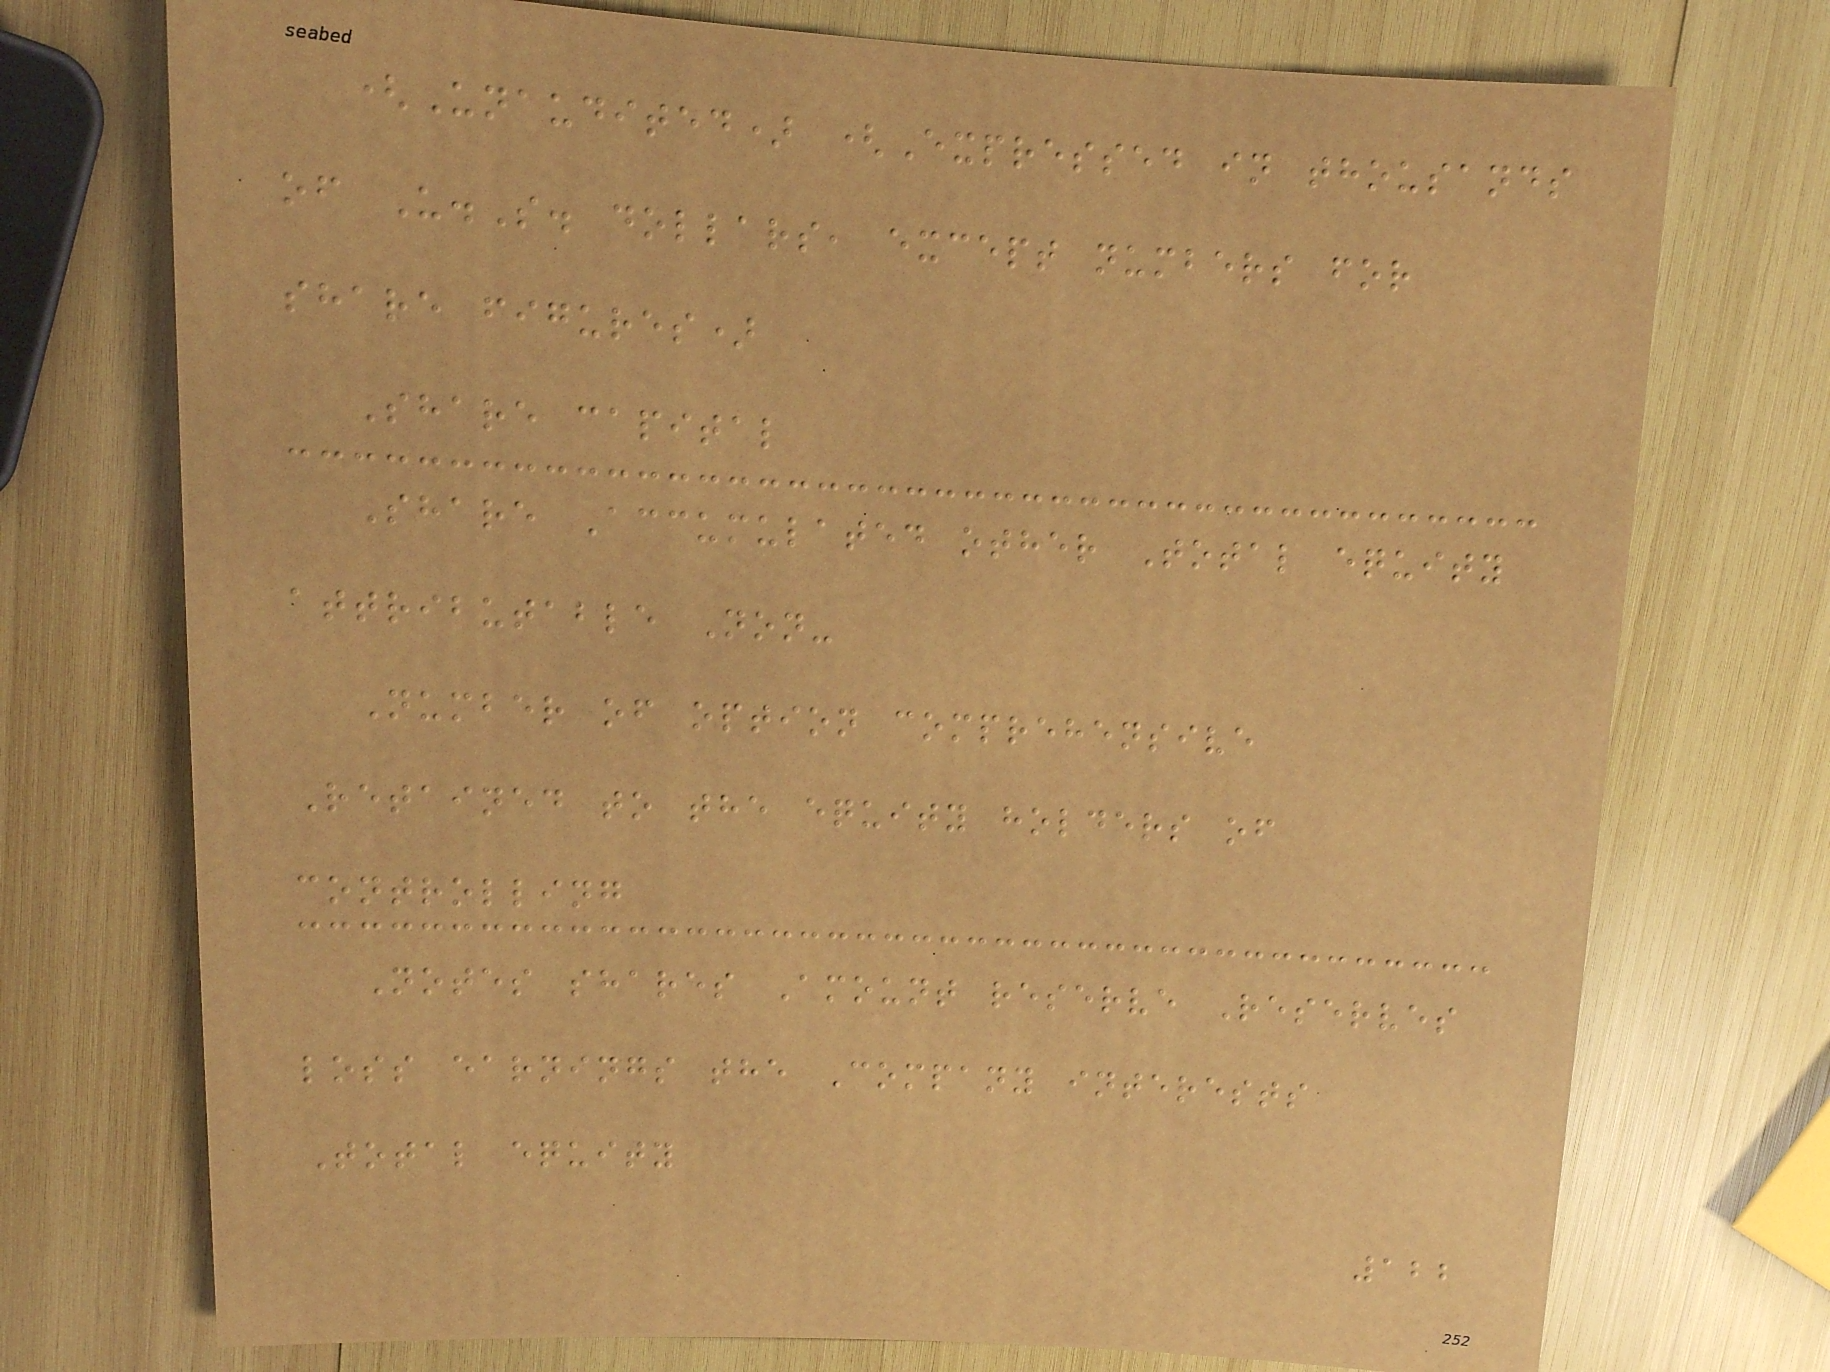(Unaudited) (Expressed in thousands
of U.S. dollars, except numbers for
share figures)
Share capital
Share Accumulated other Total equity
attributable Non-
Number of option comprehensive
Retained to the equity holders of
controlling
Notes shares Amount reserve Reserves
loss earnings the Company interests
Total equity
122
